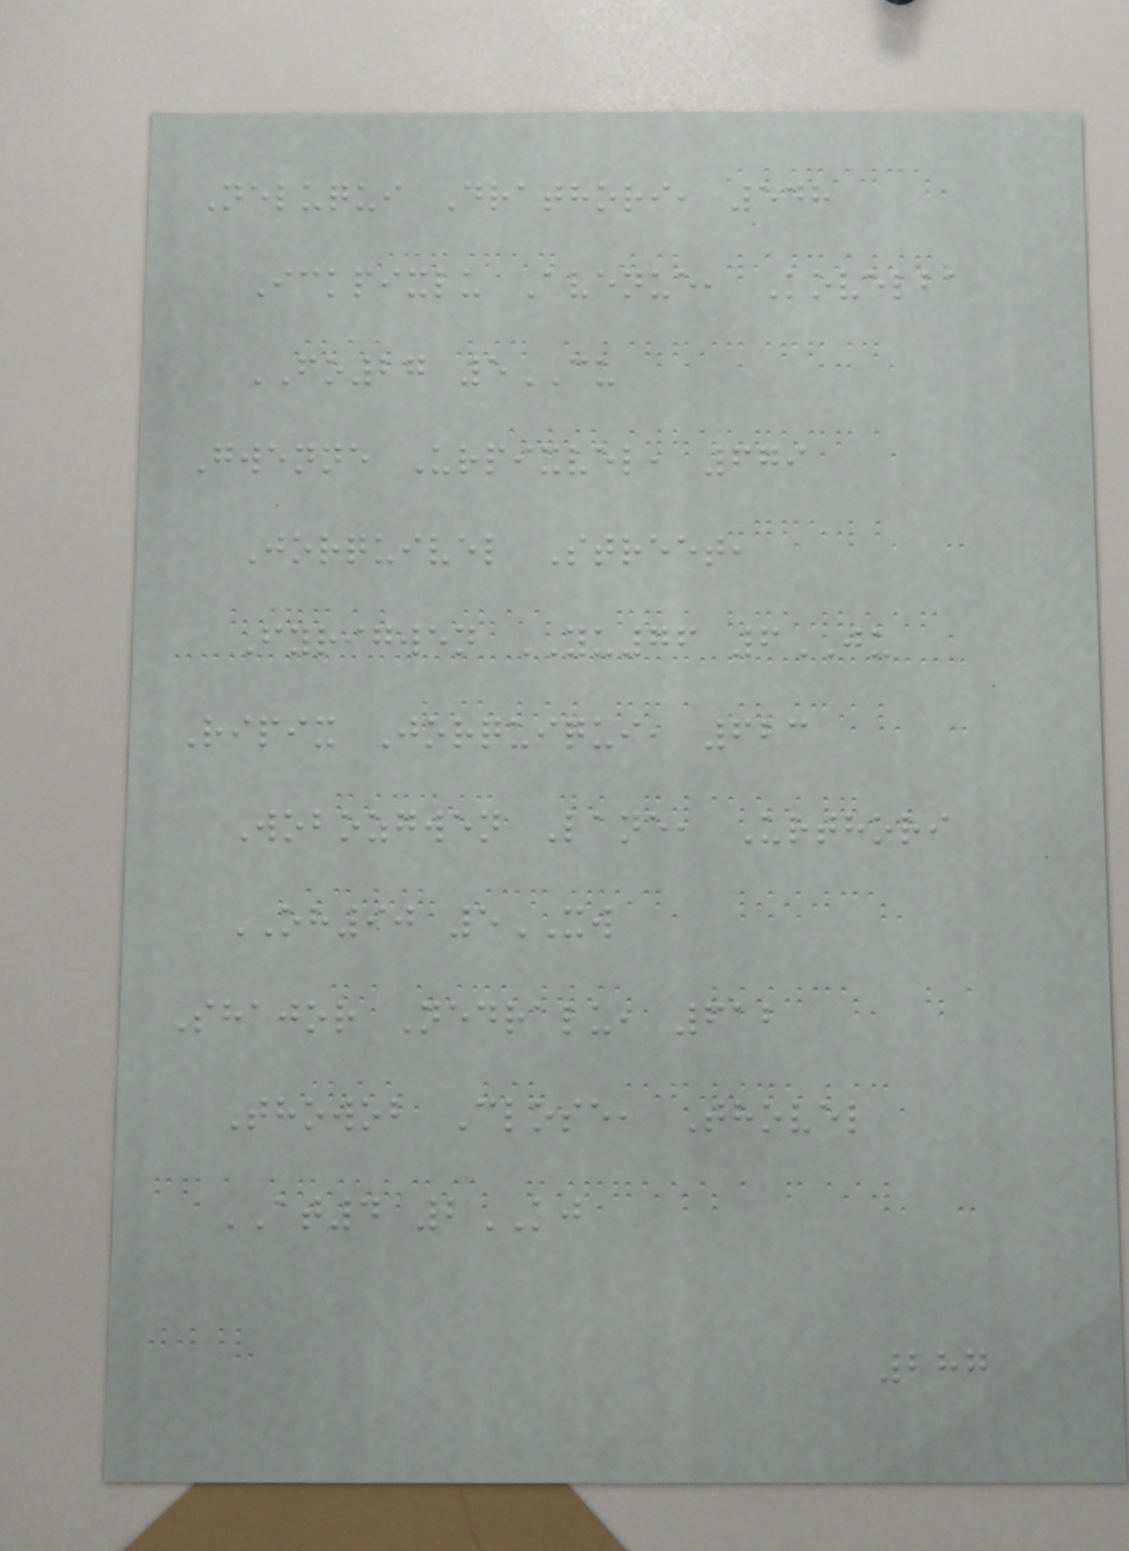Neluqui Drathori, 548
Ickpixlu Avenue, Kovelba
FO27 5CU
Gwenne Urpixvel, 679
Jorquivel Street,
Fyrigwen YU76 6JU
Ripix Jorquiqui, 623
Wobozgwen Lane, Urthori
OH90 5XW
Shajor Nedralu, 612
Thowob Close, Thovel
AT4 2KJ
287
